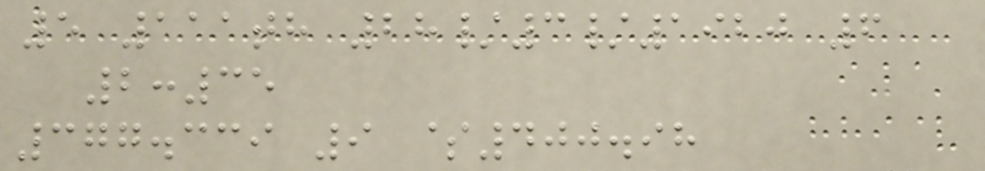5 111th 28/3/1920 6
2:35
377.339 9 $400.98
